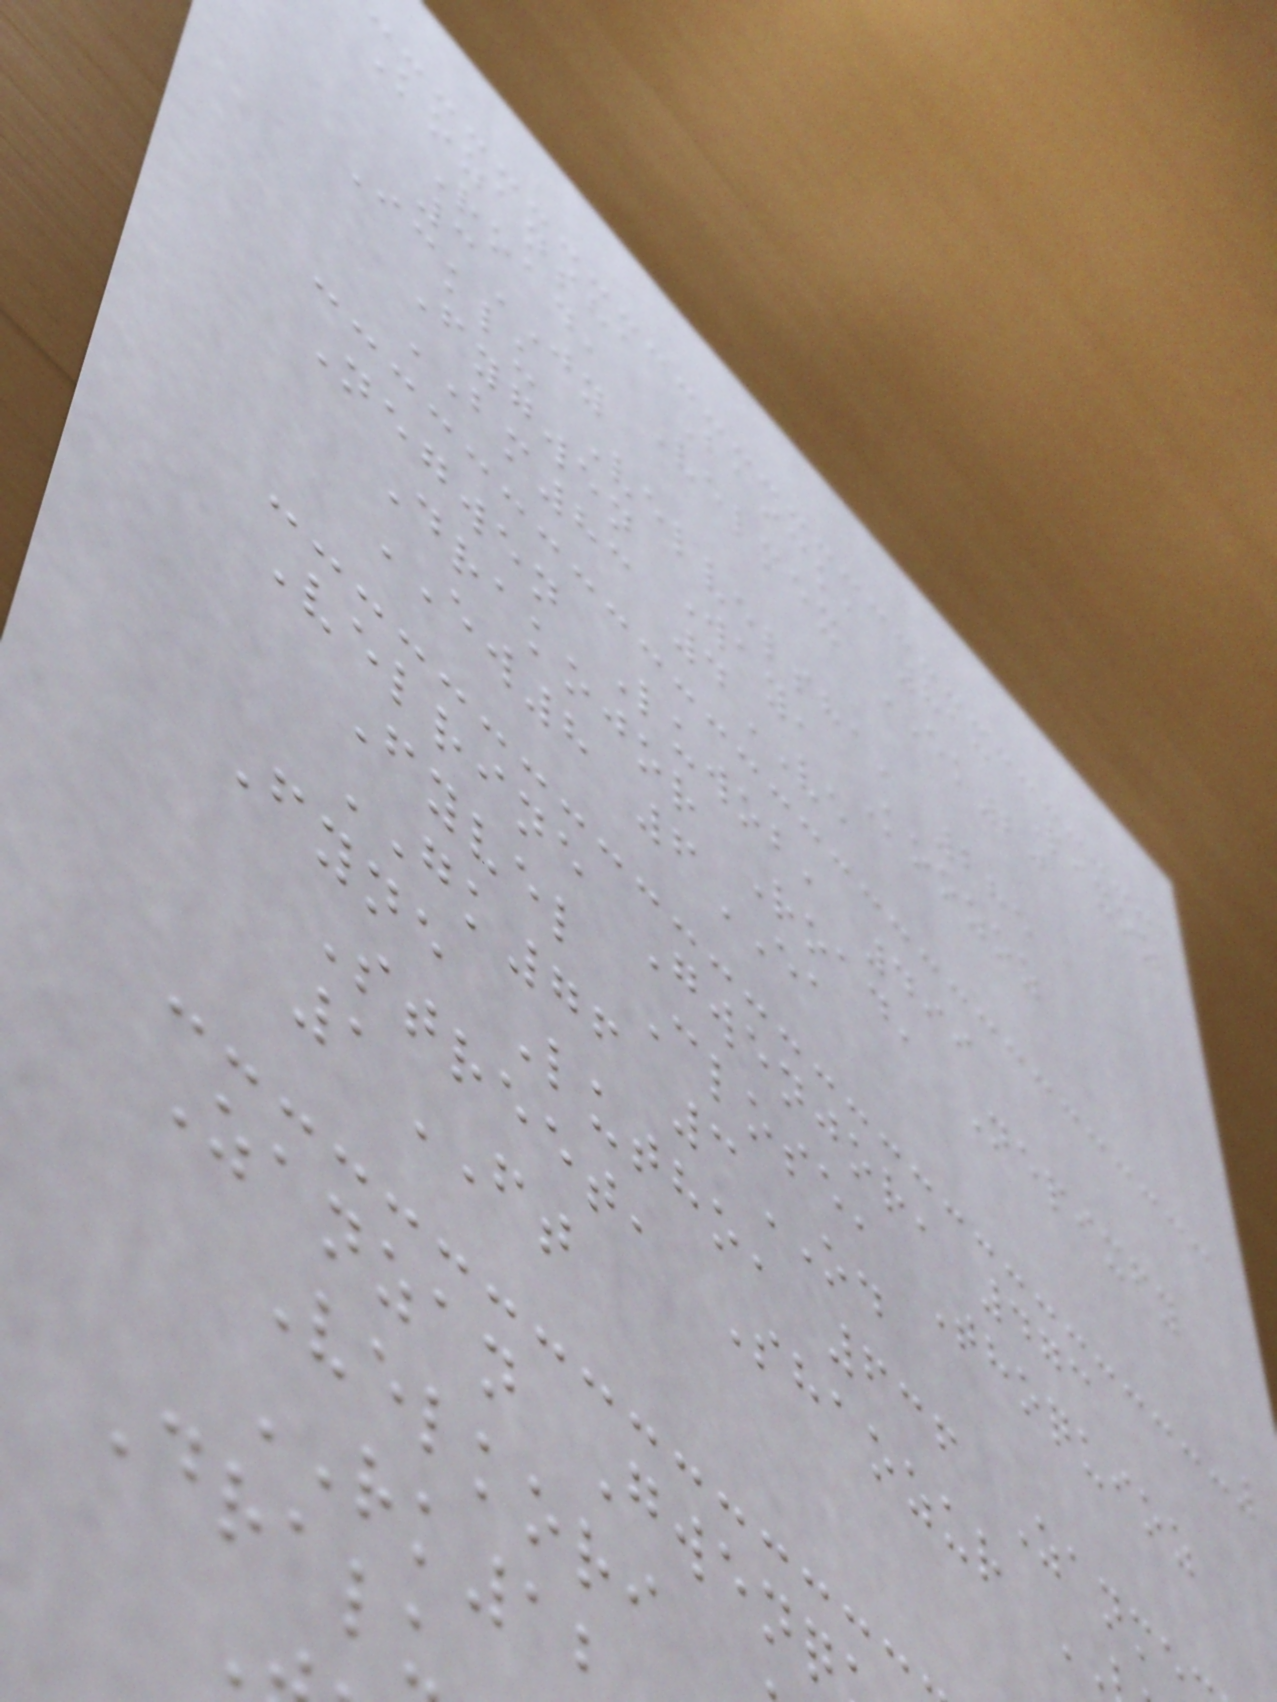Kozansha Baick, 813 Pixoz
Road, Velmex EK20
3JY
Icklu Velvelsha, 285
Fygwen Way, Koozoz
BM83 4VE
Negwen Luwob, 499
Drakojor Road, Nepixfy
EW8 6EA
Velrine Gwenjor, 473
Fyvel Close, Thoquioz
GK76 3OD
Fyne Lutho, 636 Zanme
Street, Shaozur
1FT
Zanzan Gwenq
Velkori
RK1
Dralu
